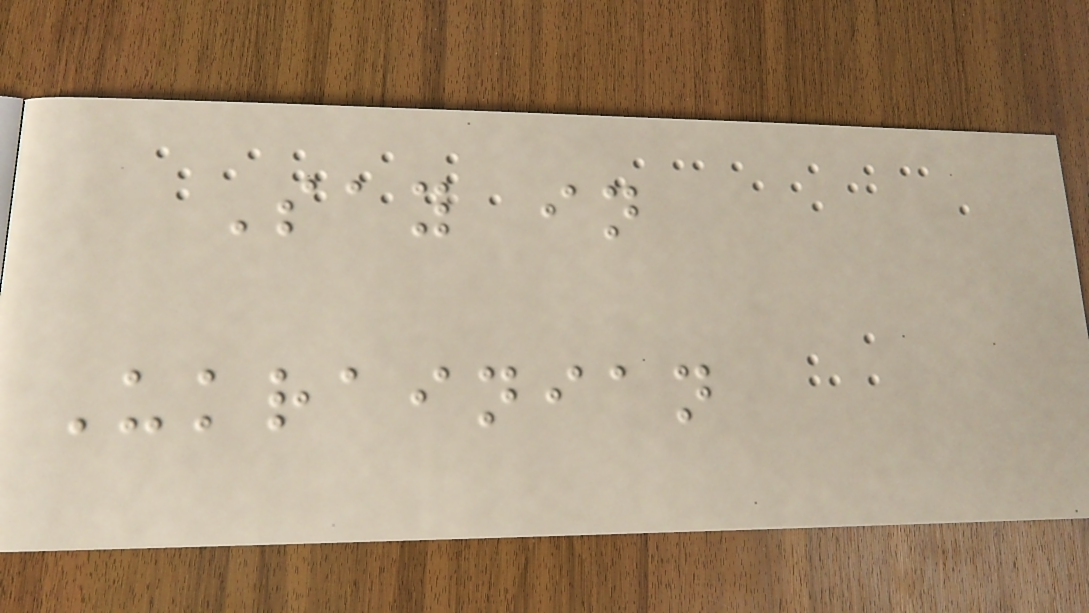Say in
Ukrainian
